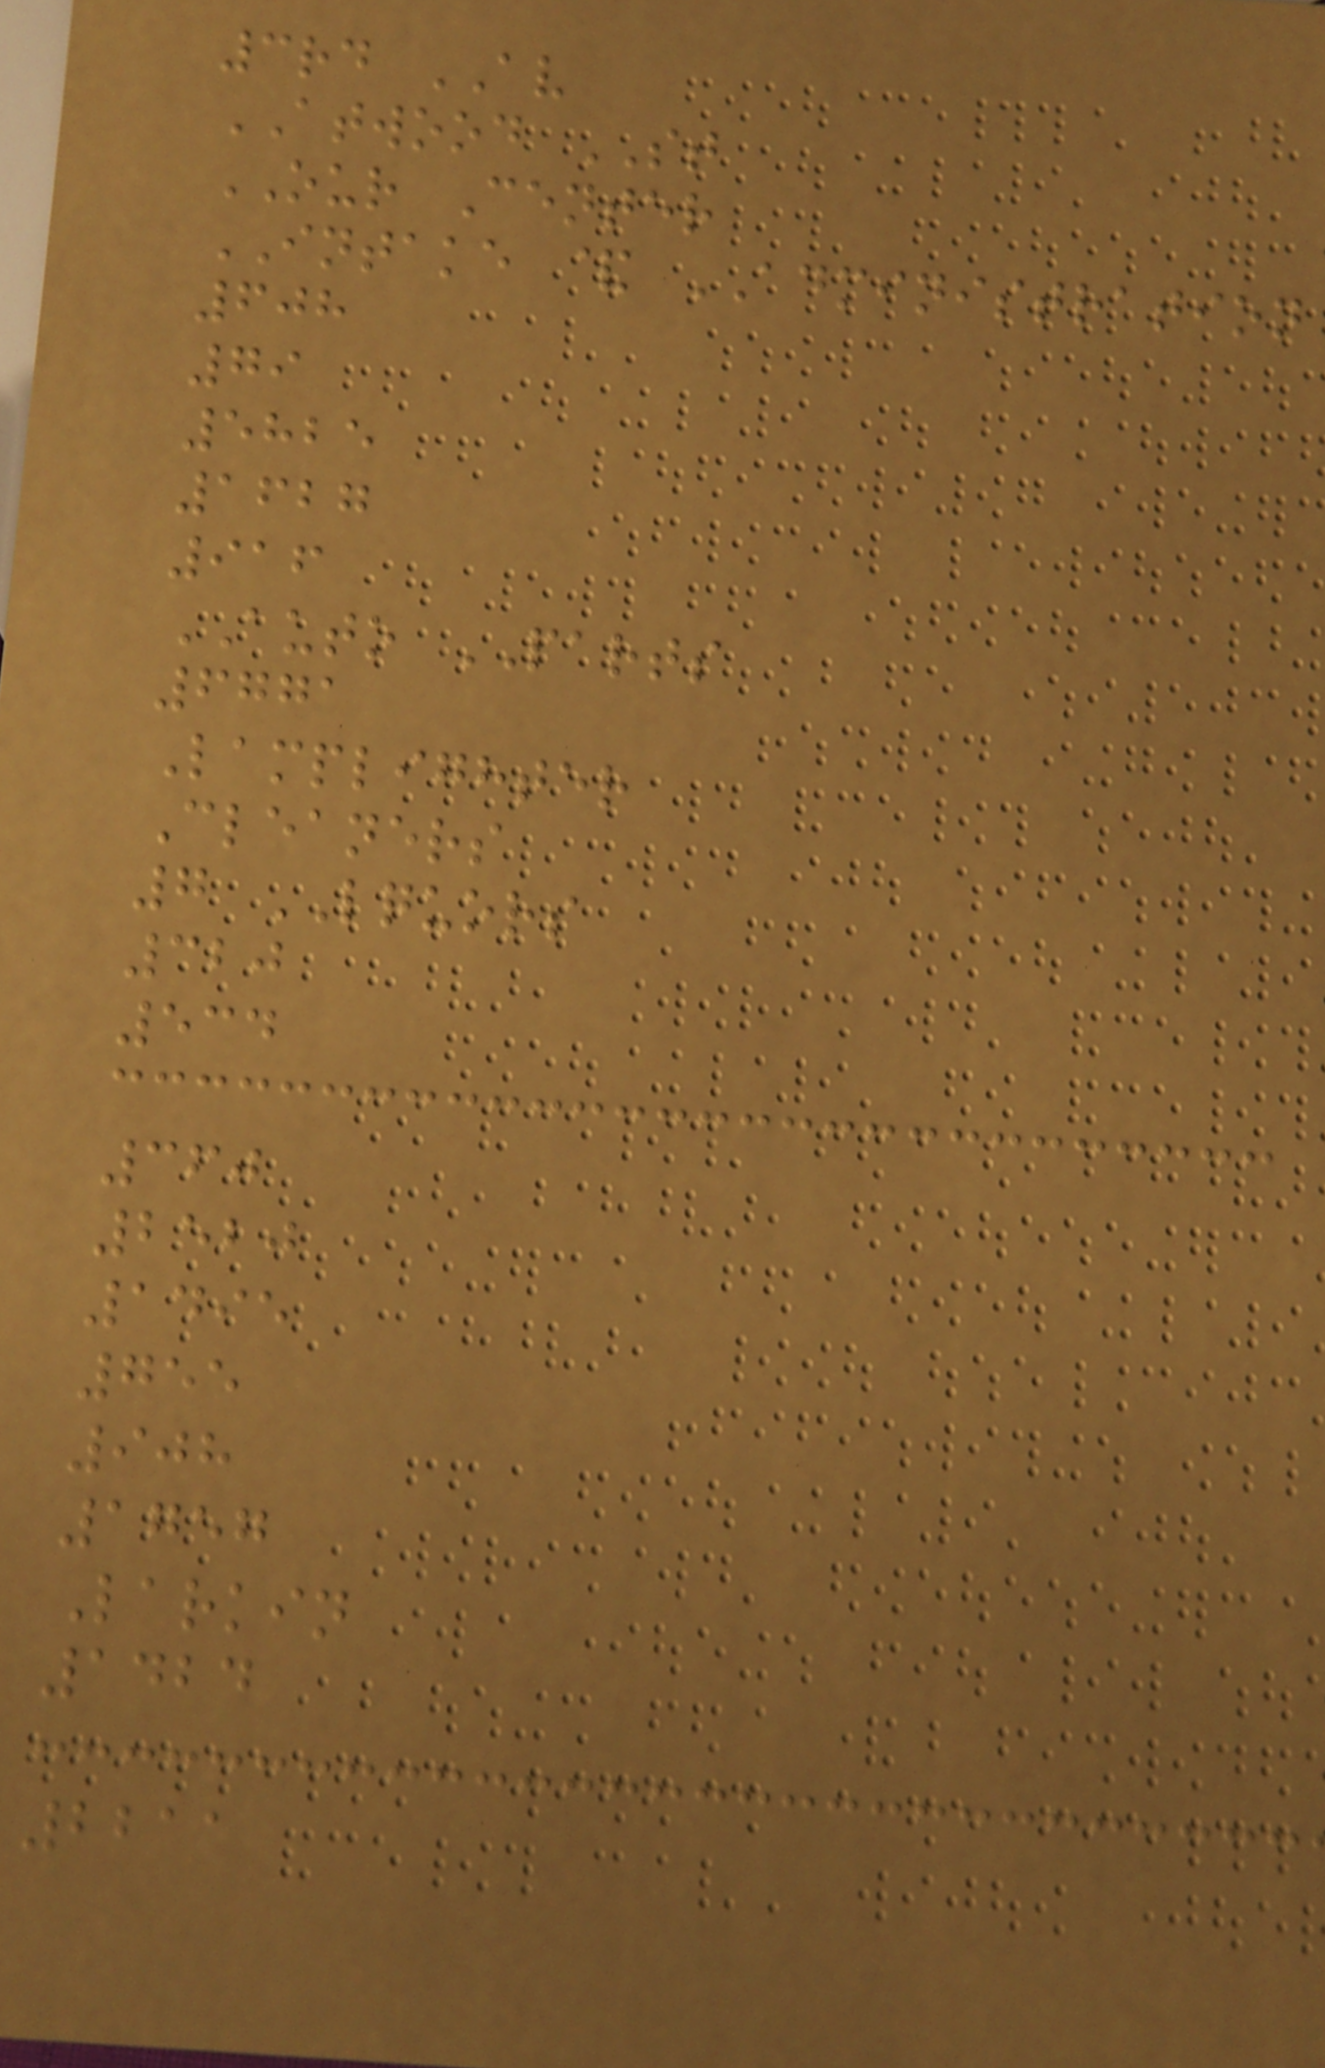3rd AV
ATWOOD ST
OUR Center
INTAKE & ADMINISTRATION
608
79
5825
1627
916
AUTO PARTS
6771
Lamplighter
Cleaners
7 LQUORS
320
534
360
2520
1495
755
908
1757
Larkin
1424
2211
